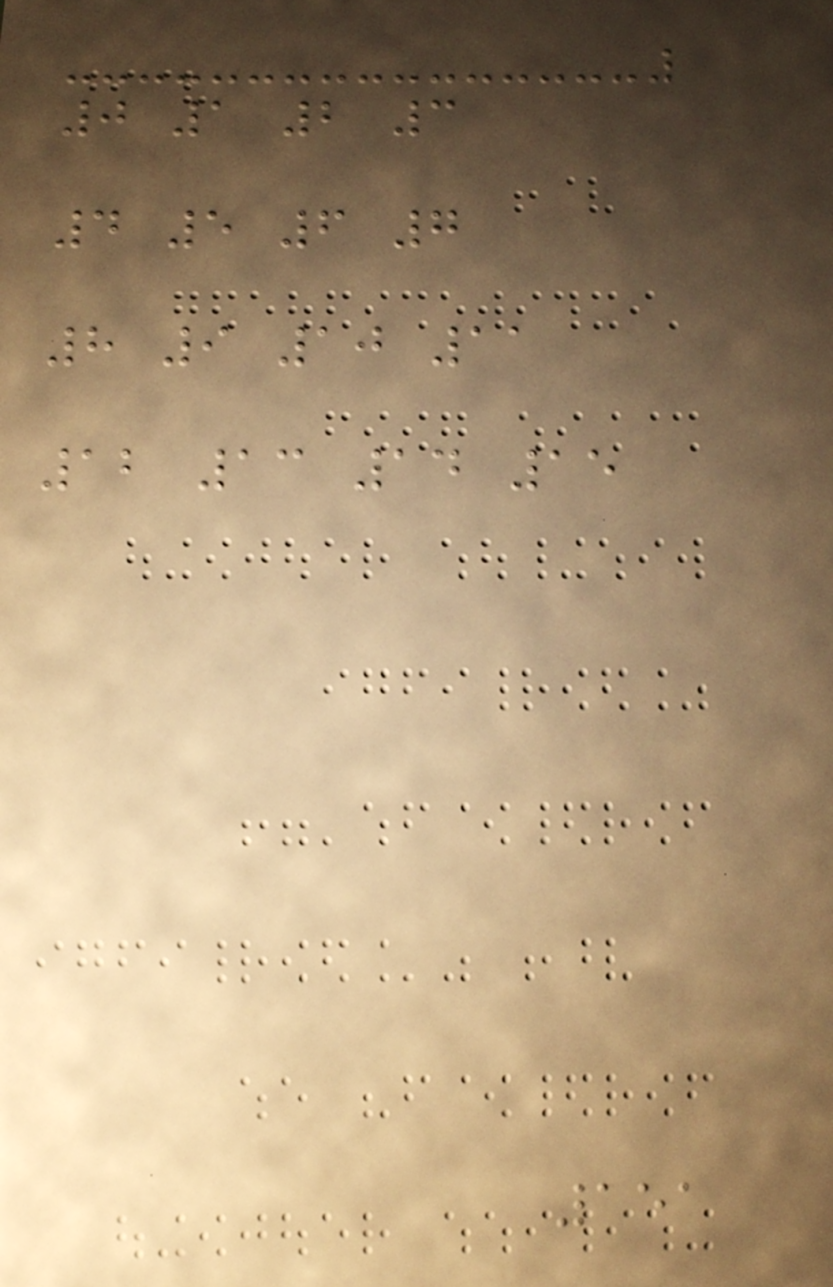0 1 2 3
4 5 6 7
8 9 10 11
12 13 14 15
151
